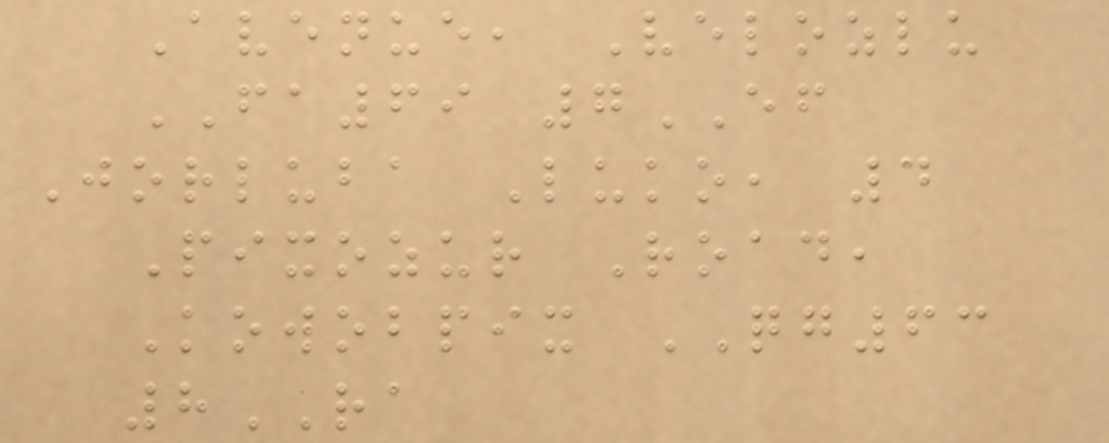Avenue, Velozlu
FA69 7EF
Jorluba Luko, 4
Pixozur Road,
Kowobpix QG63
8RA
